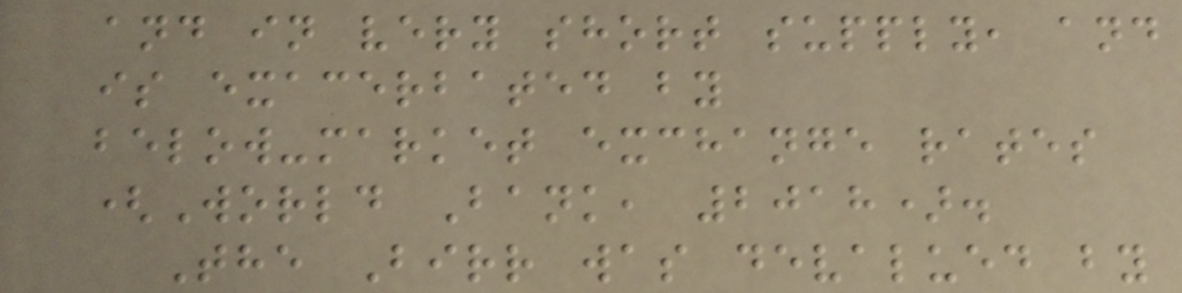and in very short supply, and
is exacerbated by
below-market exchange rates
(World Bank, 2018).
The Birr was devalued by
